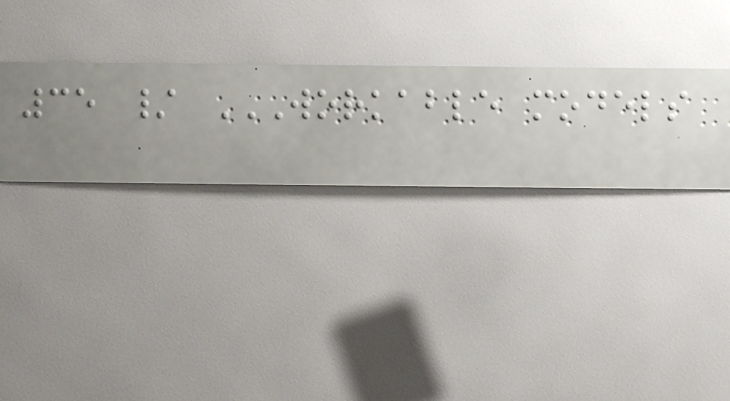35 / WORKABLE MODELS
